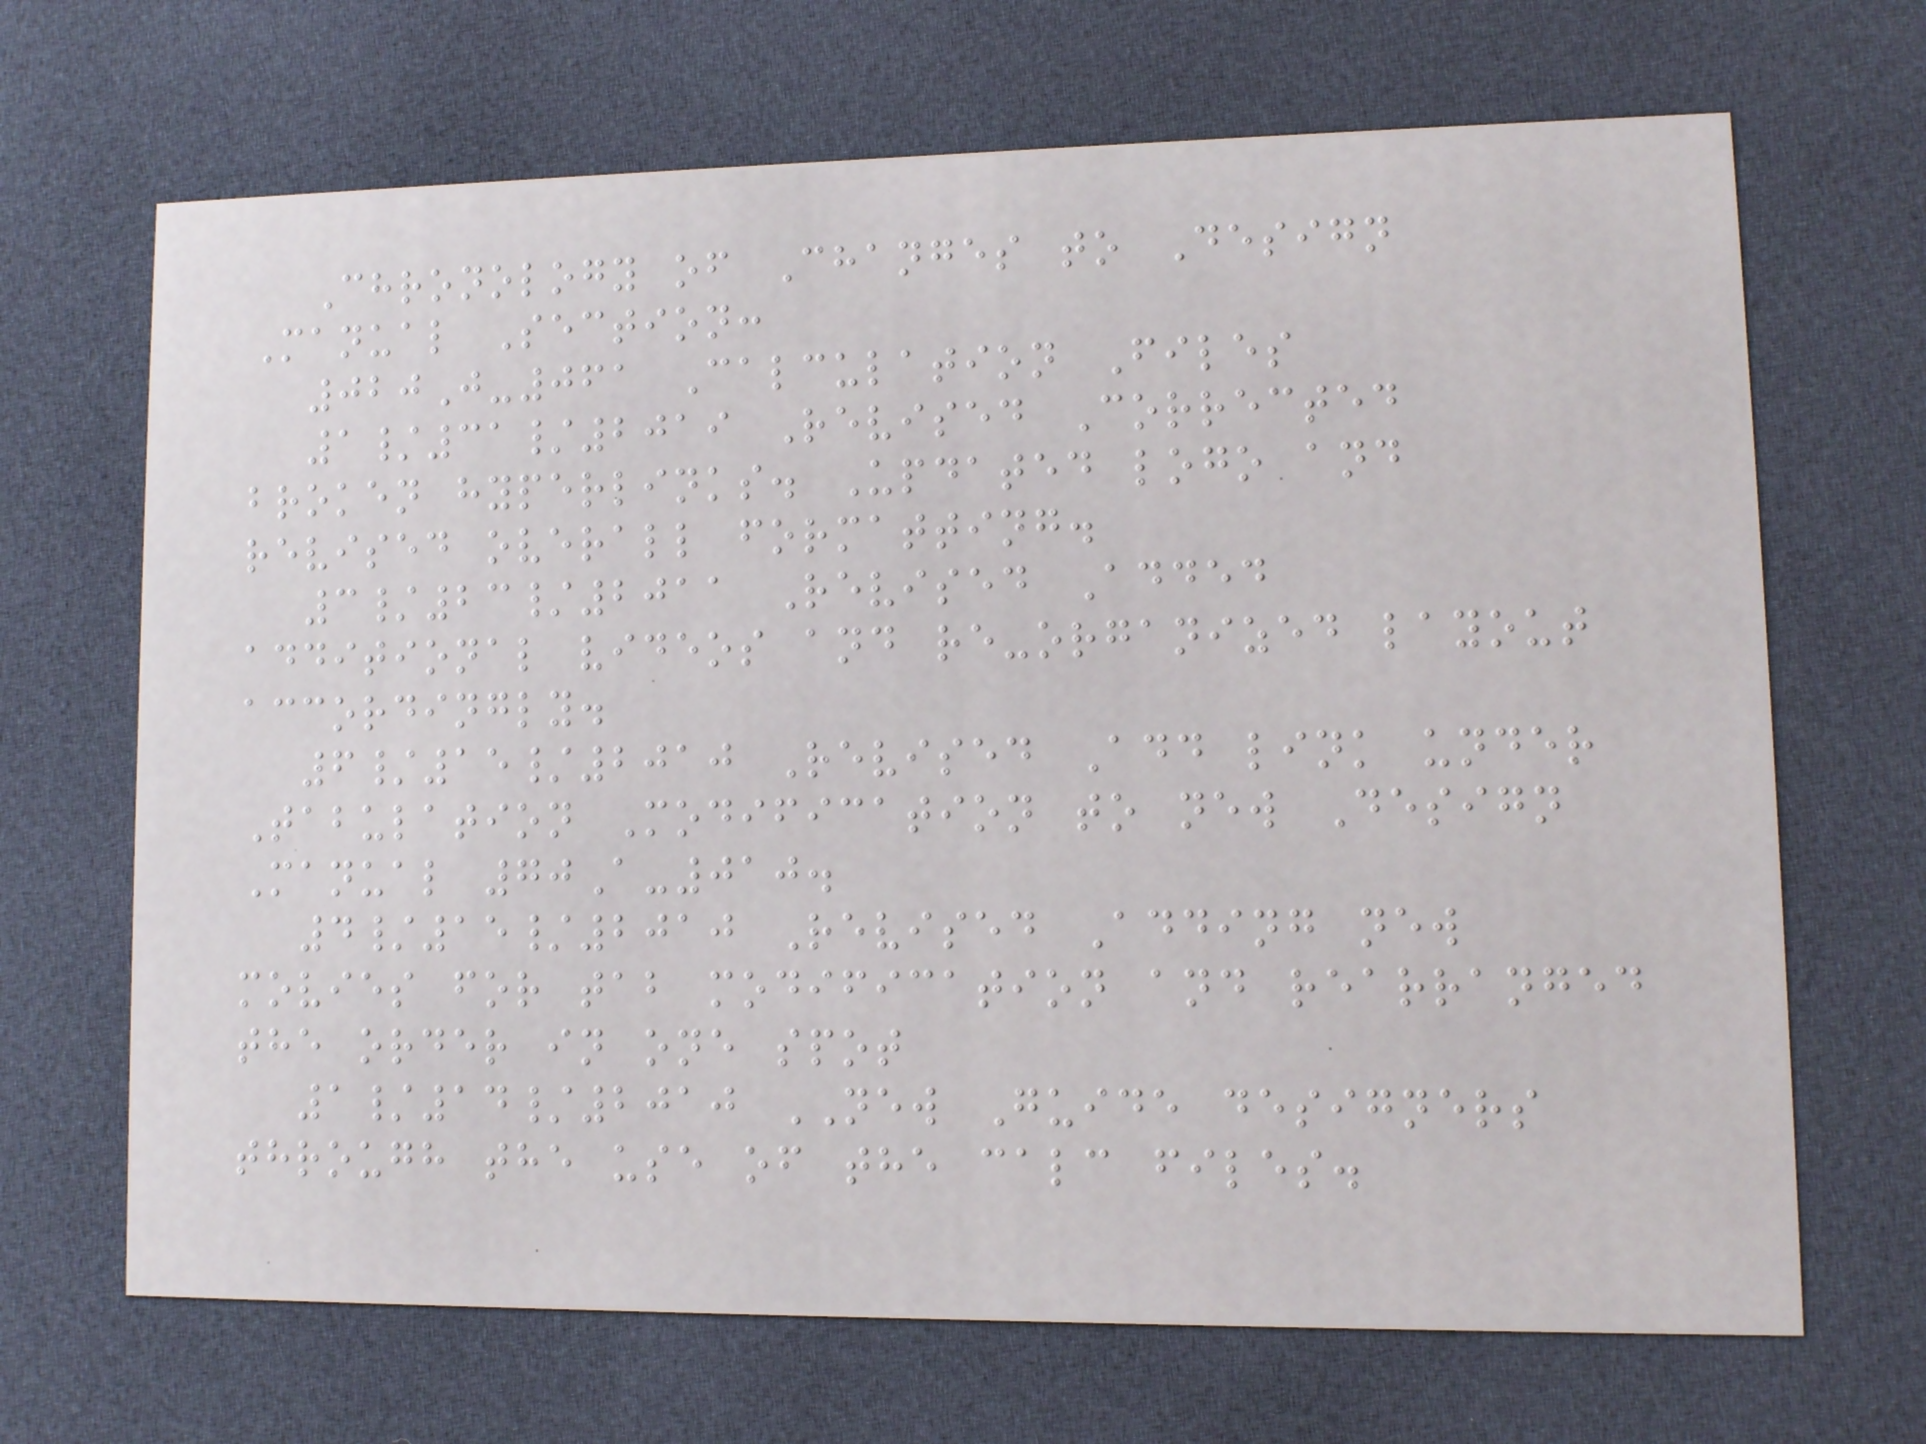Chronology of Changes to Design
Manual Section:
020J-061 Calculation Files
1/31/2019 Revised Corrected
broken hyperlinks. Updated logo and
revised overall formatting.
3/23/2011 Revised Added
additional videos and re-organized layout
accordingly.
6/15/2010 Revised Add link under
Tabulation Modification to new Design
Manual 70A-010.
4/15/2010 Revised Adding new
movies for tab modification and rearranged
the order in one spot
1/14/2010 NEW Guide designers
through the use of the calc files.
